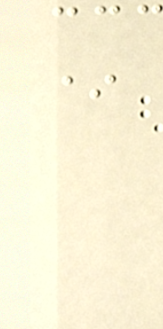*
